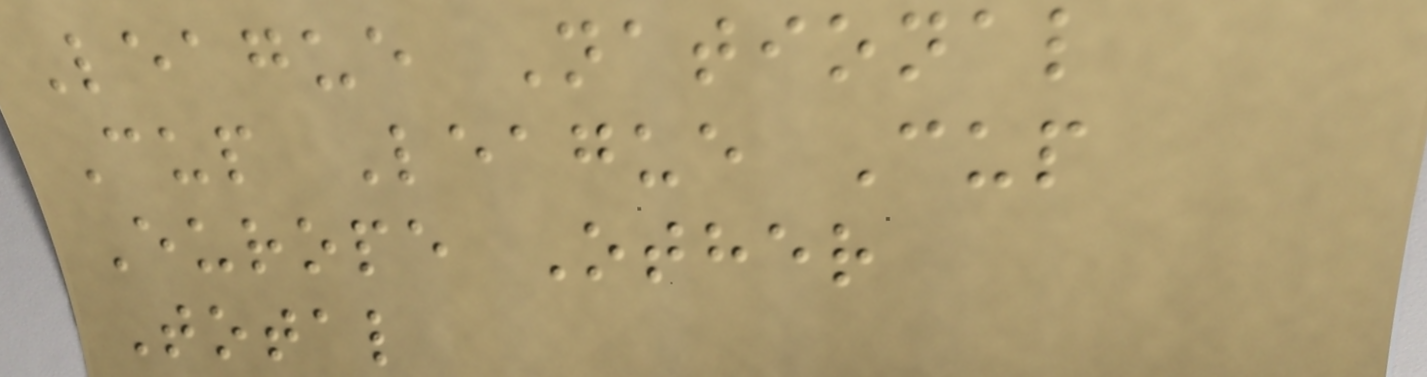League National
Cup League Cup
Europe Other
Total
